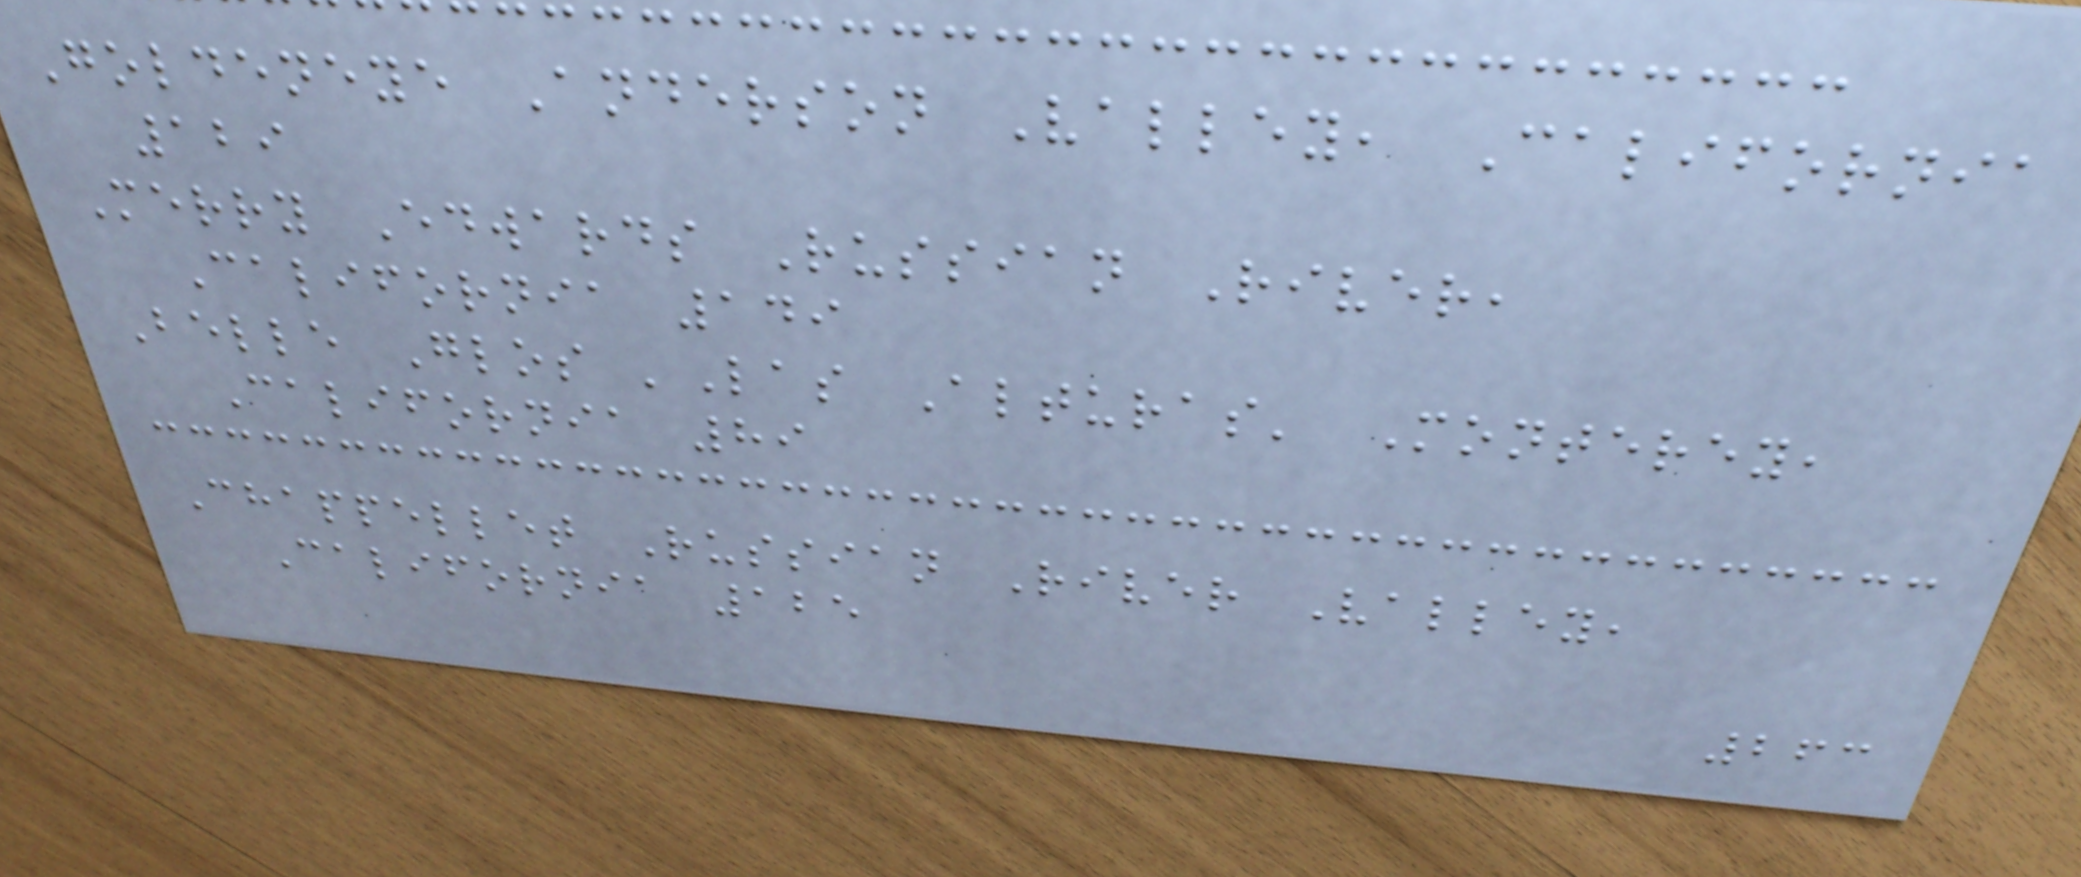Goldeneye Anderson Valley, California
129
Merry Edwards Russian River,
California 149
Belle Glos 'Las Alturas' Monterey,
California 89
Chappellet Russian River Valley,
California 125
263
